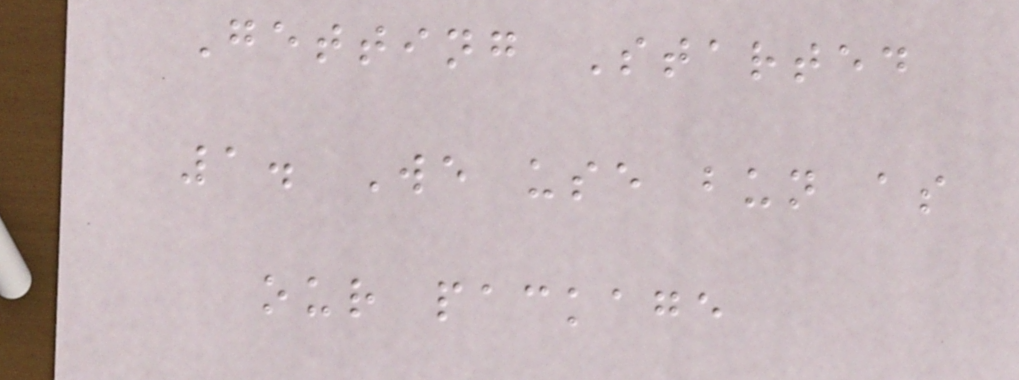Getting Started
1. We use bun as
our package
